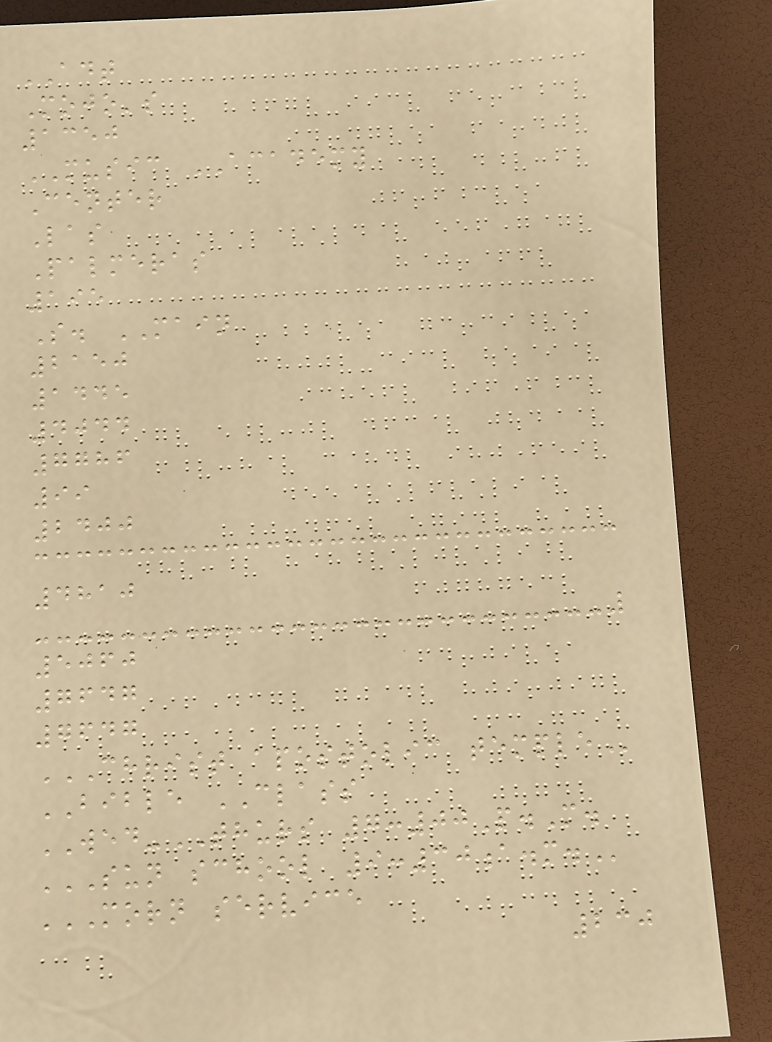ADT
Mojo's
1350
MUSIC ACADEMY
Center
Las
Palmeras
195
S. MAIN
2150
1445
4044
7786
99
2400
4810
5060
7647
7647
CHRIST APOSTOLIC TEMPLE
BIBLE CLASS
WED-THURS 7:00P.M.
SUN SCHOOL 9:30A.M.
MORN SERVICE
230
